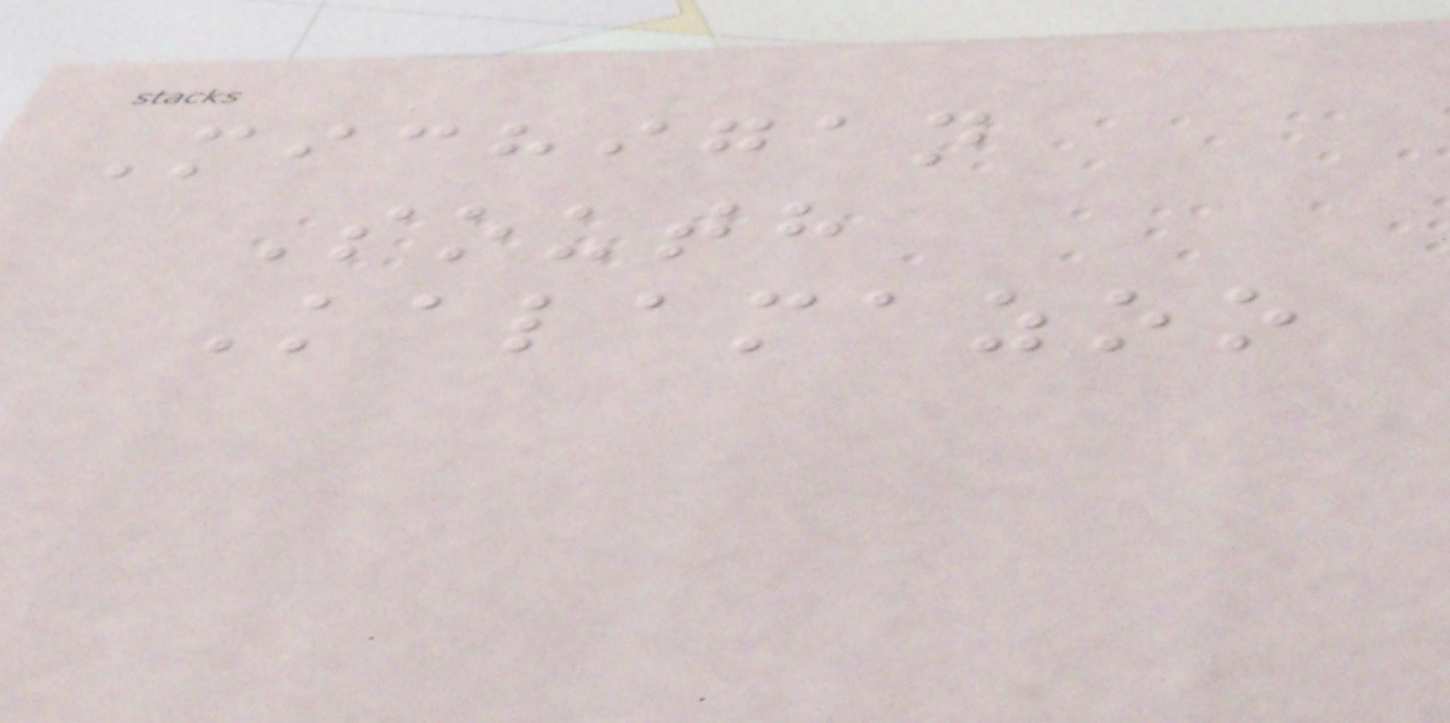Michigan
South
Kalamazoo
